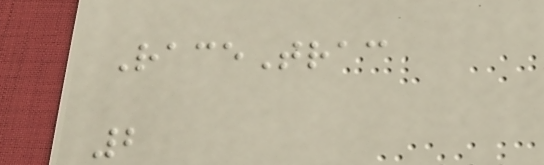RaceTrac
2
